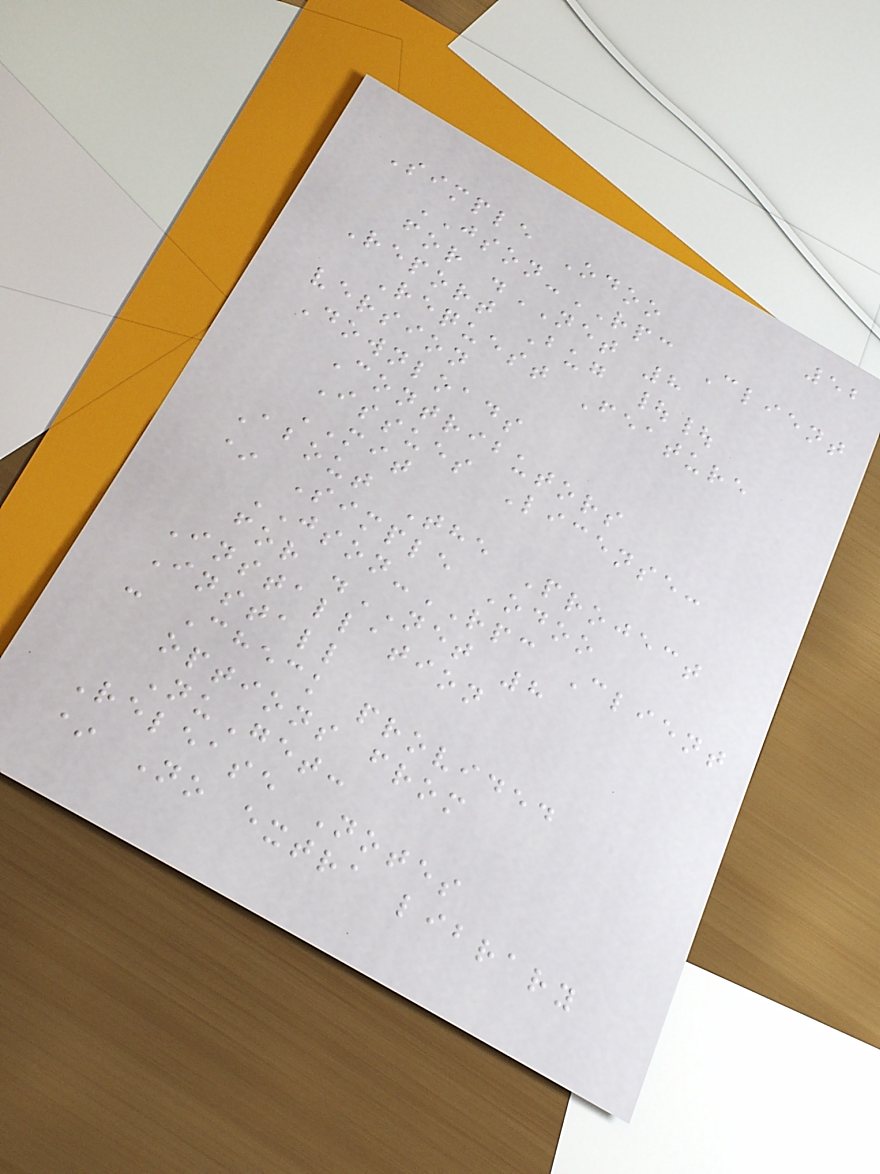52
Simple Odoo
JSON-RPC Client
for .NET 8
Report Bug ||
Request Feature
version
Downloads
Contributors
Issues License:
MIT
About The Project
* Simple Odoo
JSON-RPC Client
for .NET 8
Installation
Install
- Check provided
options from
NuGet:
Release Notes
* No extra library
